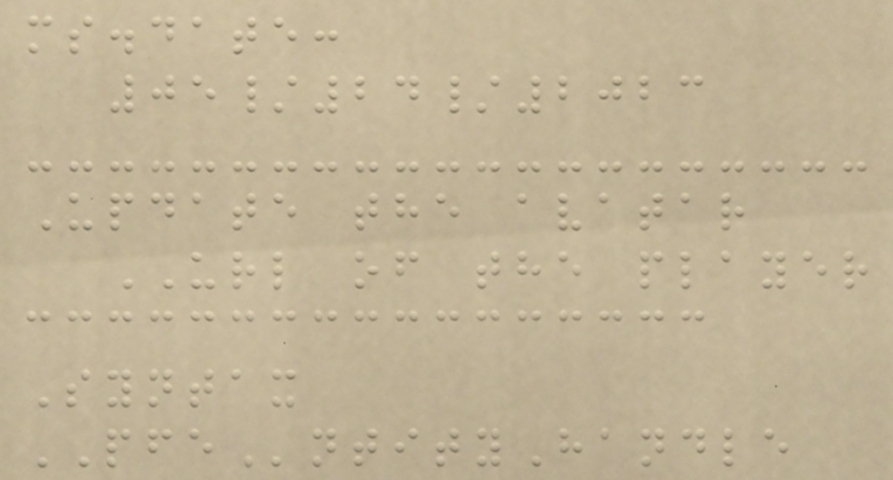ms.date:
05/24/2023
Update the avatar
URL of the player
Syntax
PFEntityHandle
